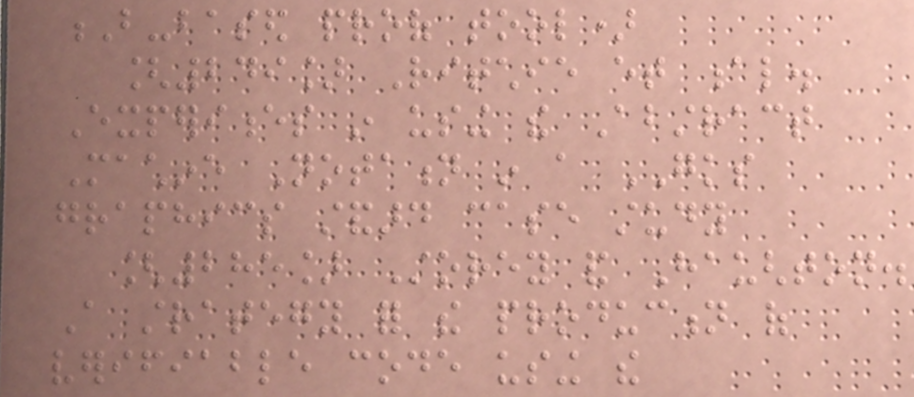B-based proof tool)
[249] Ritchie et al.
Experiences in using the Abstract
Machine Notation in a GKS
graphics standard case study
[285] Storey and Haughton.
A strategy for the production of
verifiable code using the
